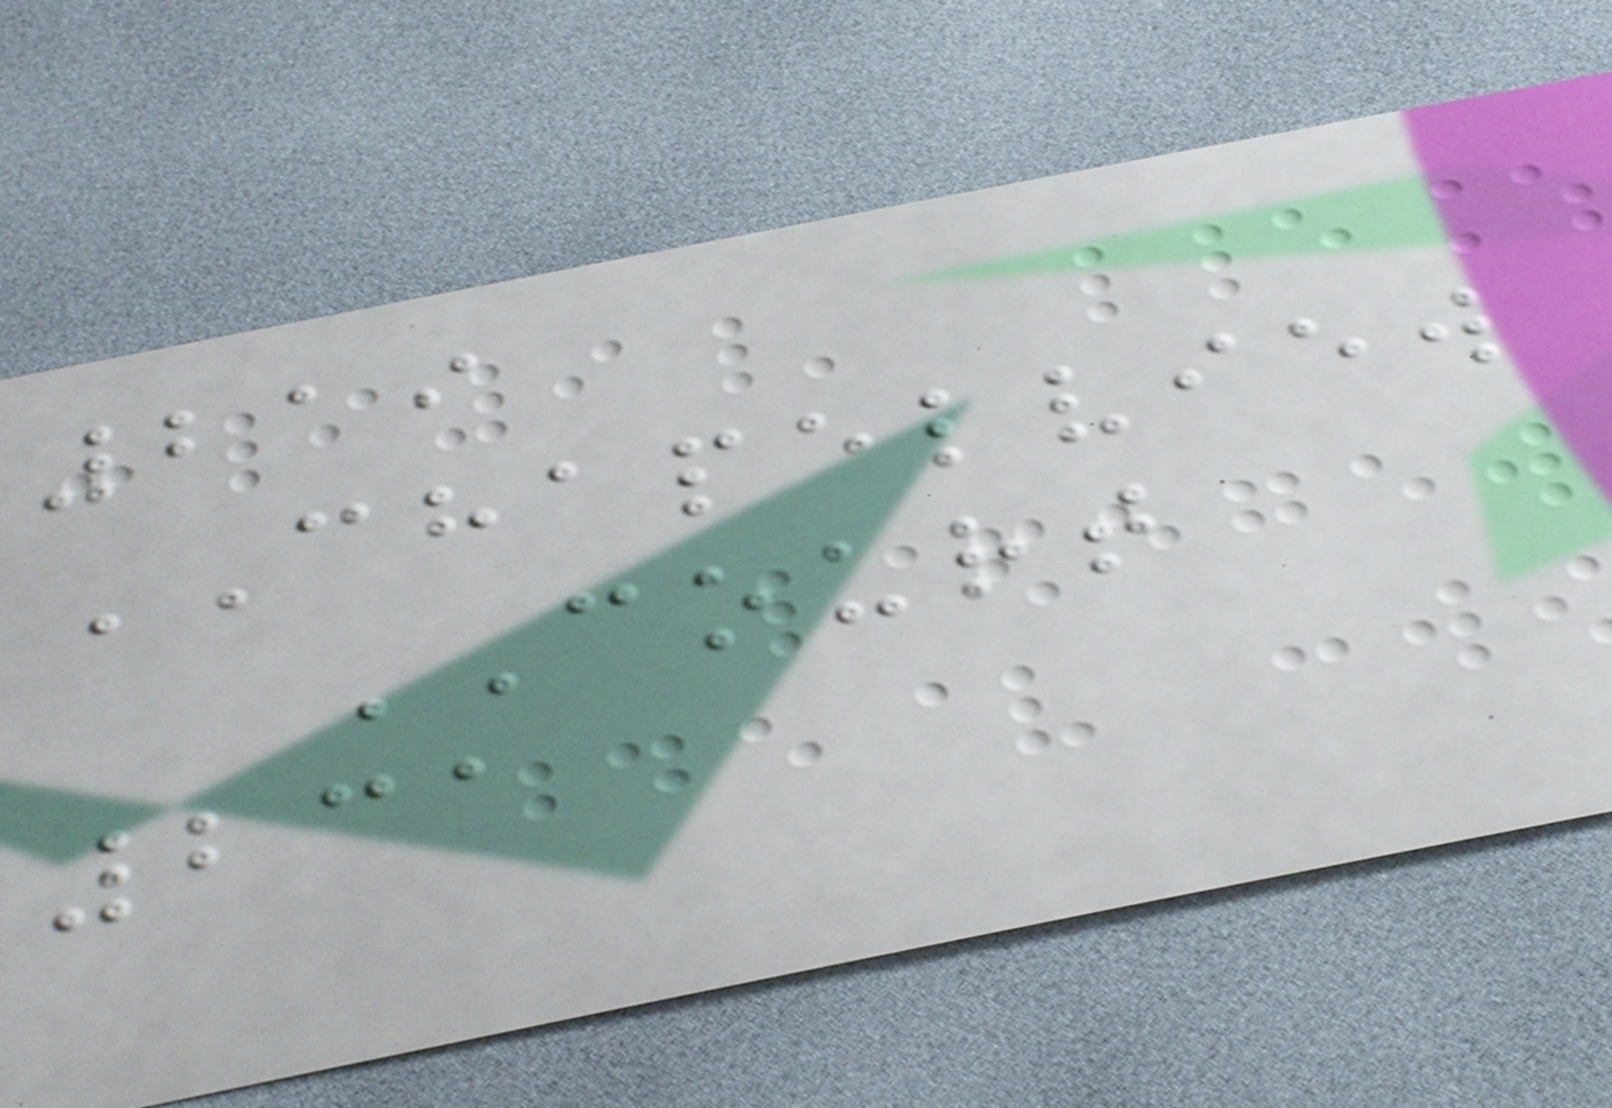219
CHAPELVIEW
COURT
231
